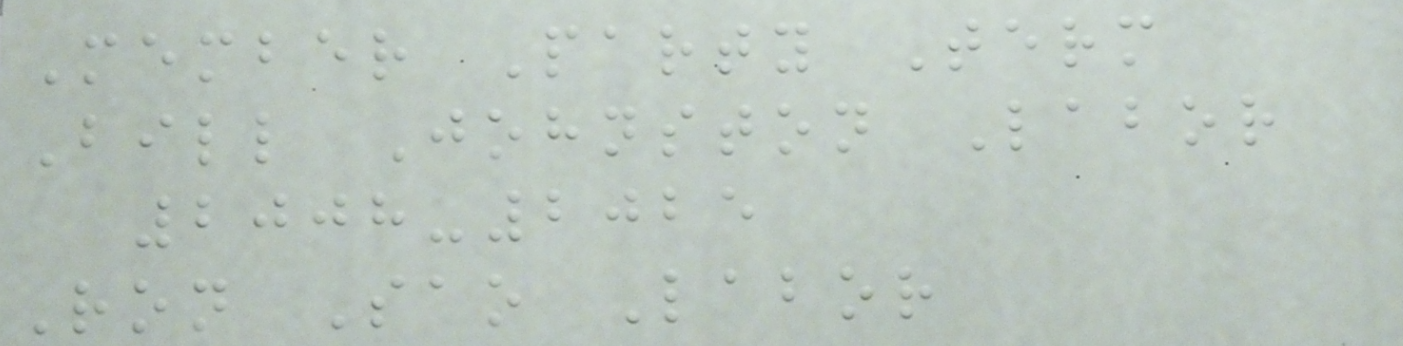Member Party Term
Bill Johnston Labor
2008-2025
Ron Sao Labor
